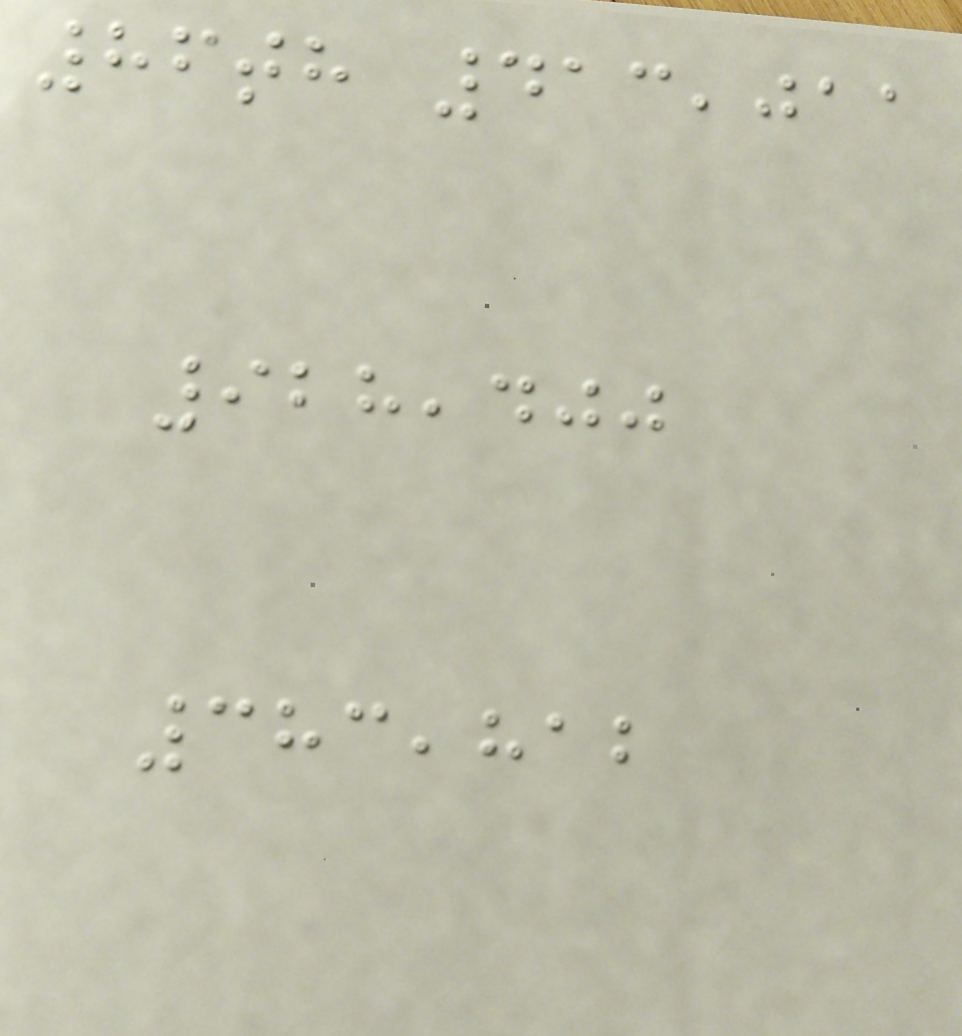86th 413,011
928,400
383,812
